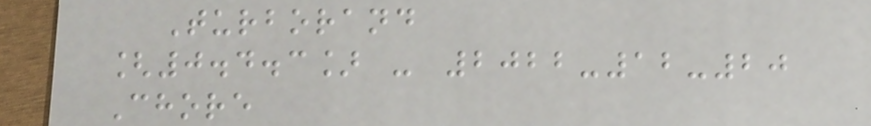Turborand
[0.4.3] - 2022-12-20
Chore
